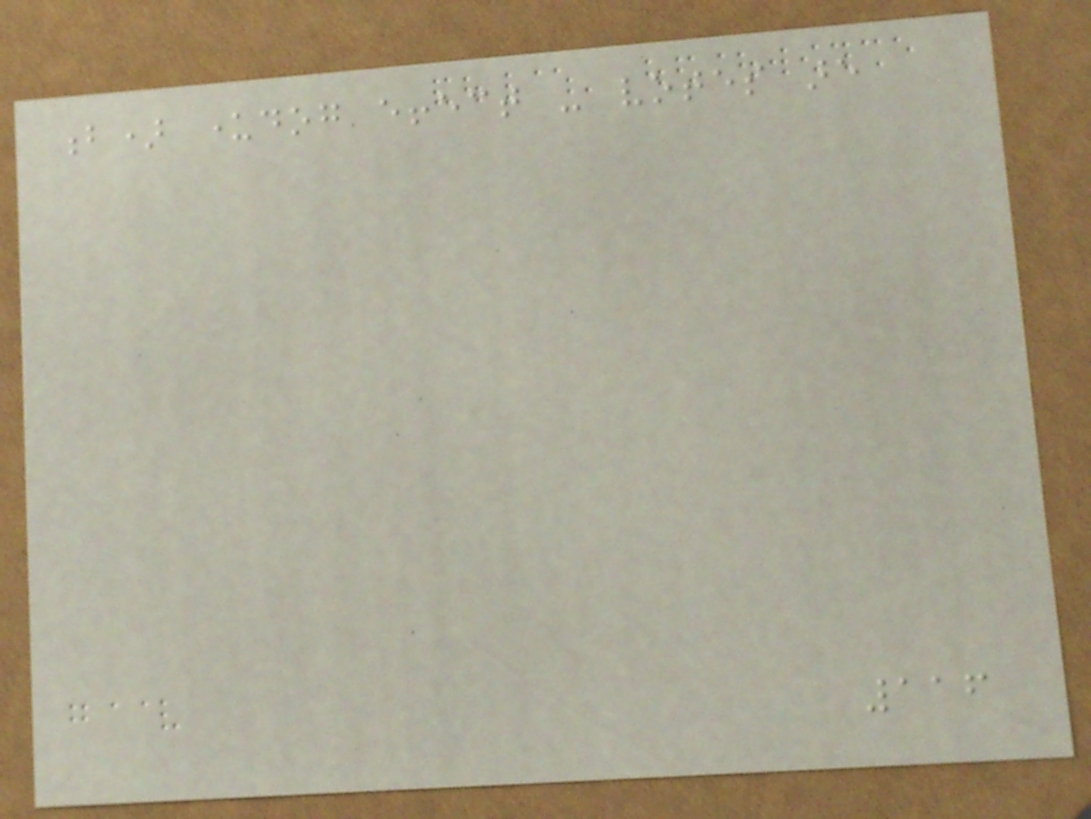b) underdog effect - votes are
116
